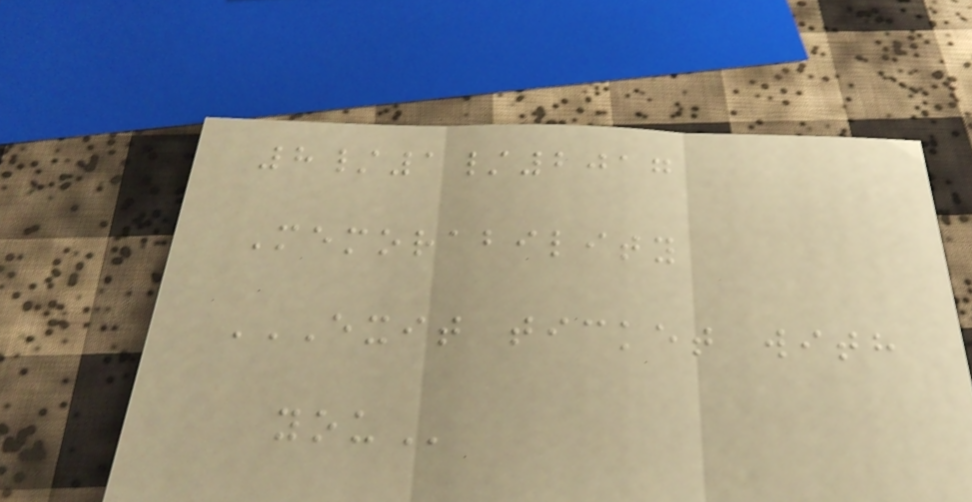8/1/2017
Memorability
EXIT TICKET WITH
YOU
